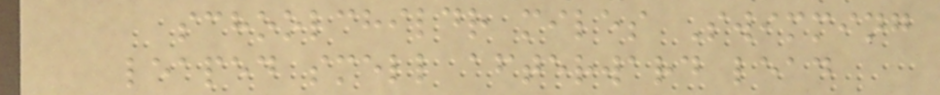schoolchildr miles Swimming
leaped smell afterward lead
